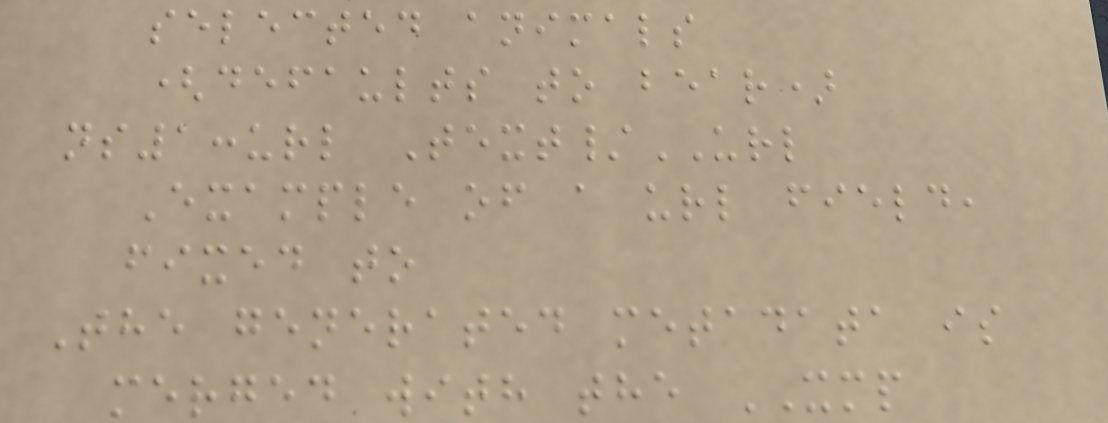selected animals
(defaults to bear)
ns1:url Text/URL
Example of a url field,
fixed to
The generated metadata is
merged with the XMP
